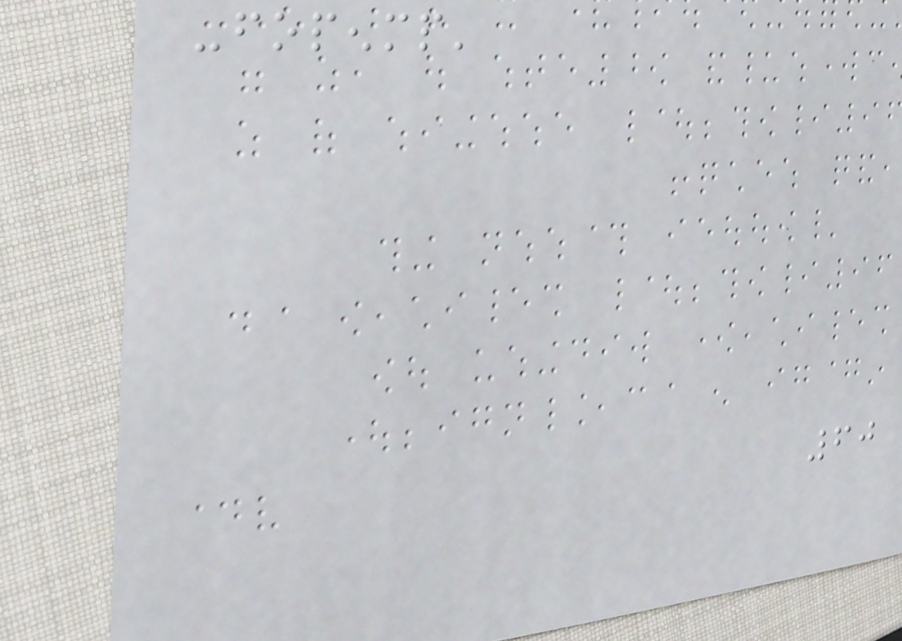-fopenmp'
60
